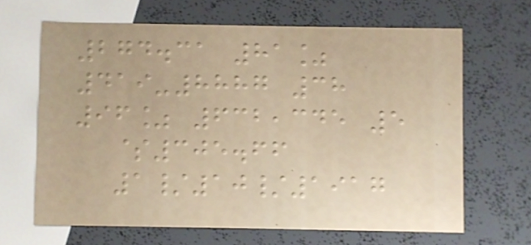274.31 81%
419-8887 38
96% 632,345 5
$305.66
1/10/1917
